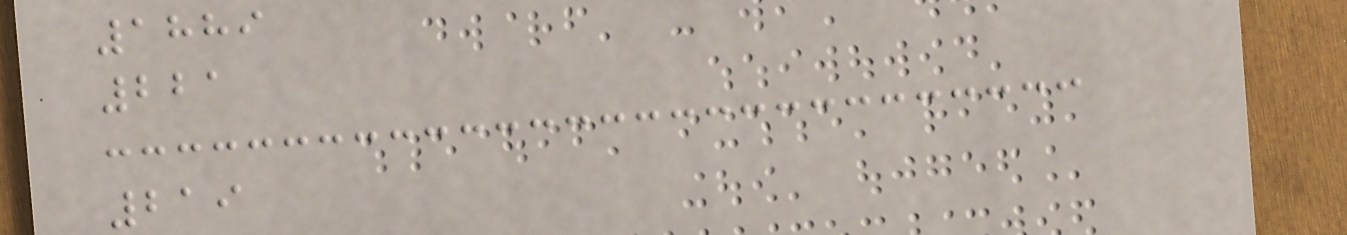1889
221
219
